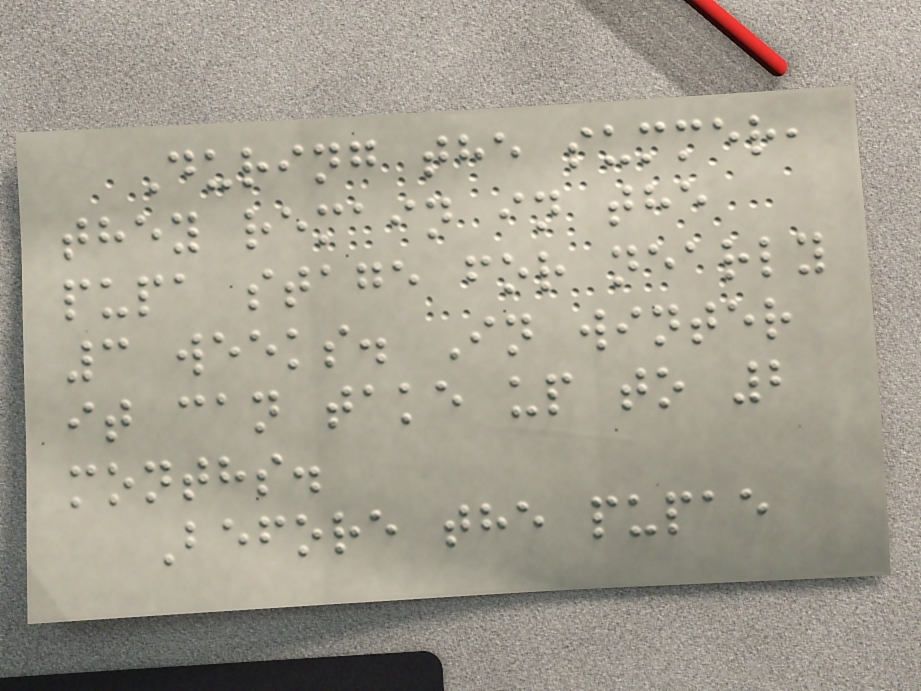During the summer,
they remain in the
pupa stage for nearly
3 weeks. In winter
it can take up to 2
months.
Before the pupae
